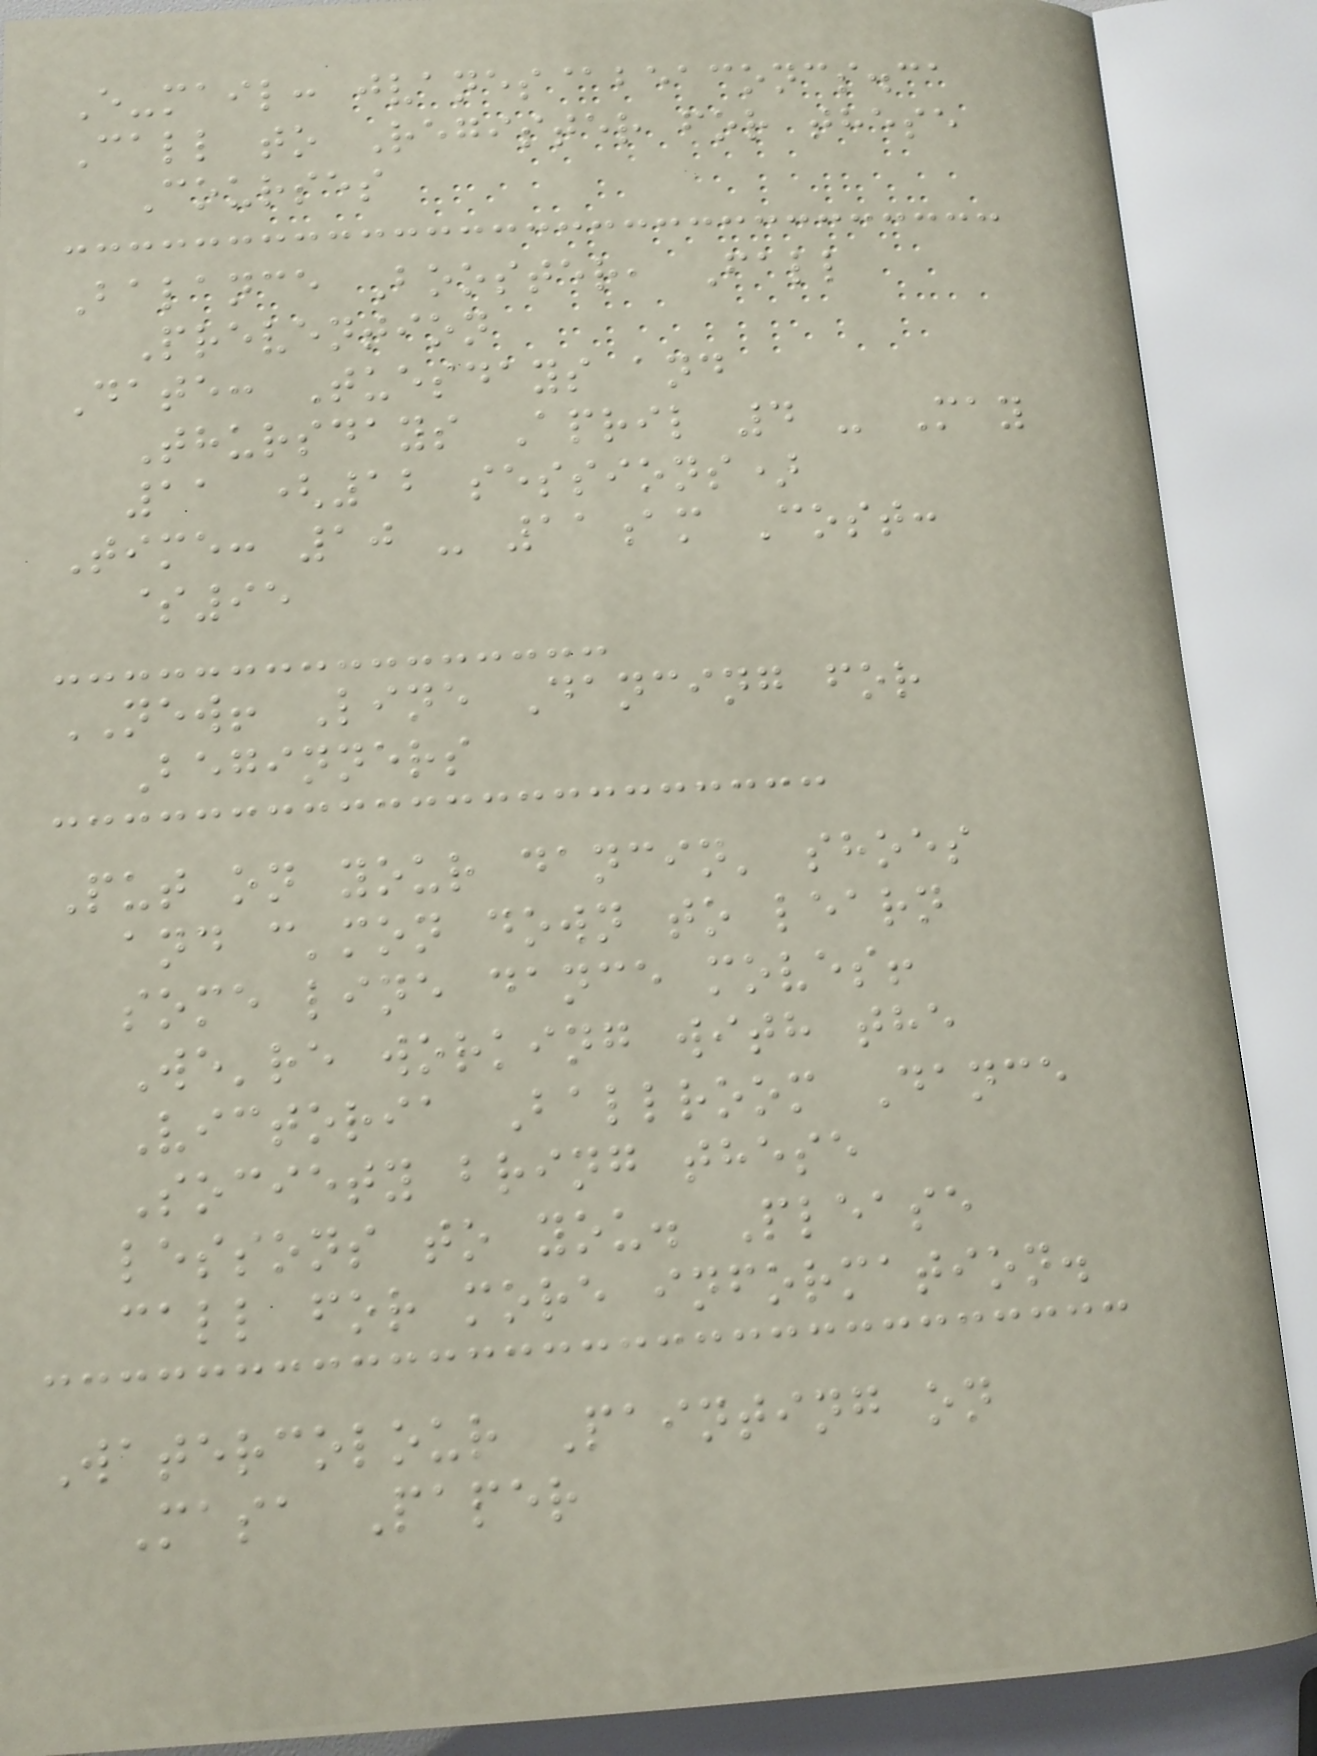E-mail: jvanes@beaconcs.ca
Call to Register for these
Courses
Balance Booster, Fall
Prevention
Date: Tuesdays and
Thursdays April 4 - May
11 (12 sessions)
Time: 10 - 11am Cost:
$95
NEW! Line Dancing for
Beginners
Put on your dancin' shoes
and c'mon down to learn
some line dance moves!
We're working with the
Victoria Ballroom Dance
Society bring these
lessons to you. Please
call for more information.
Watercolour Painting on
Masa Paper
